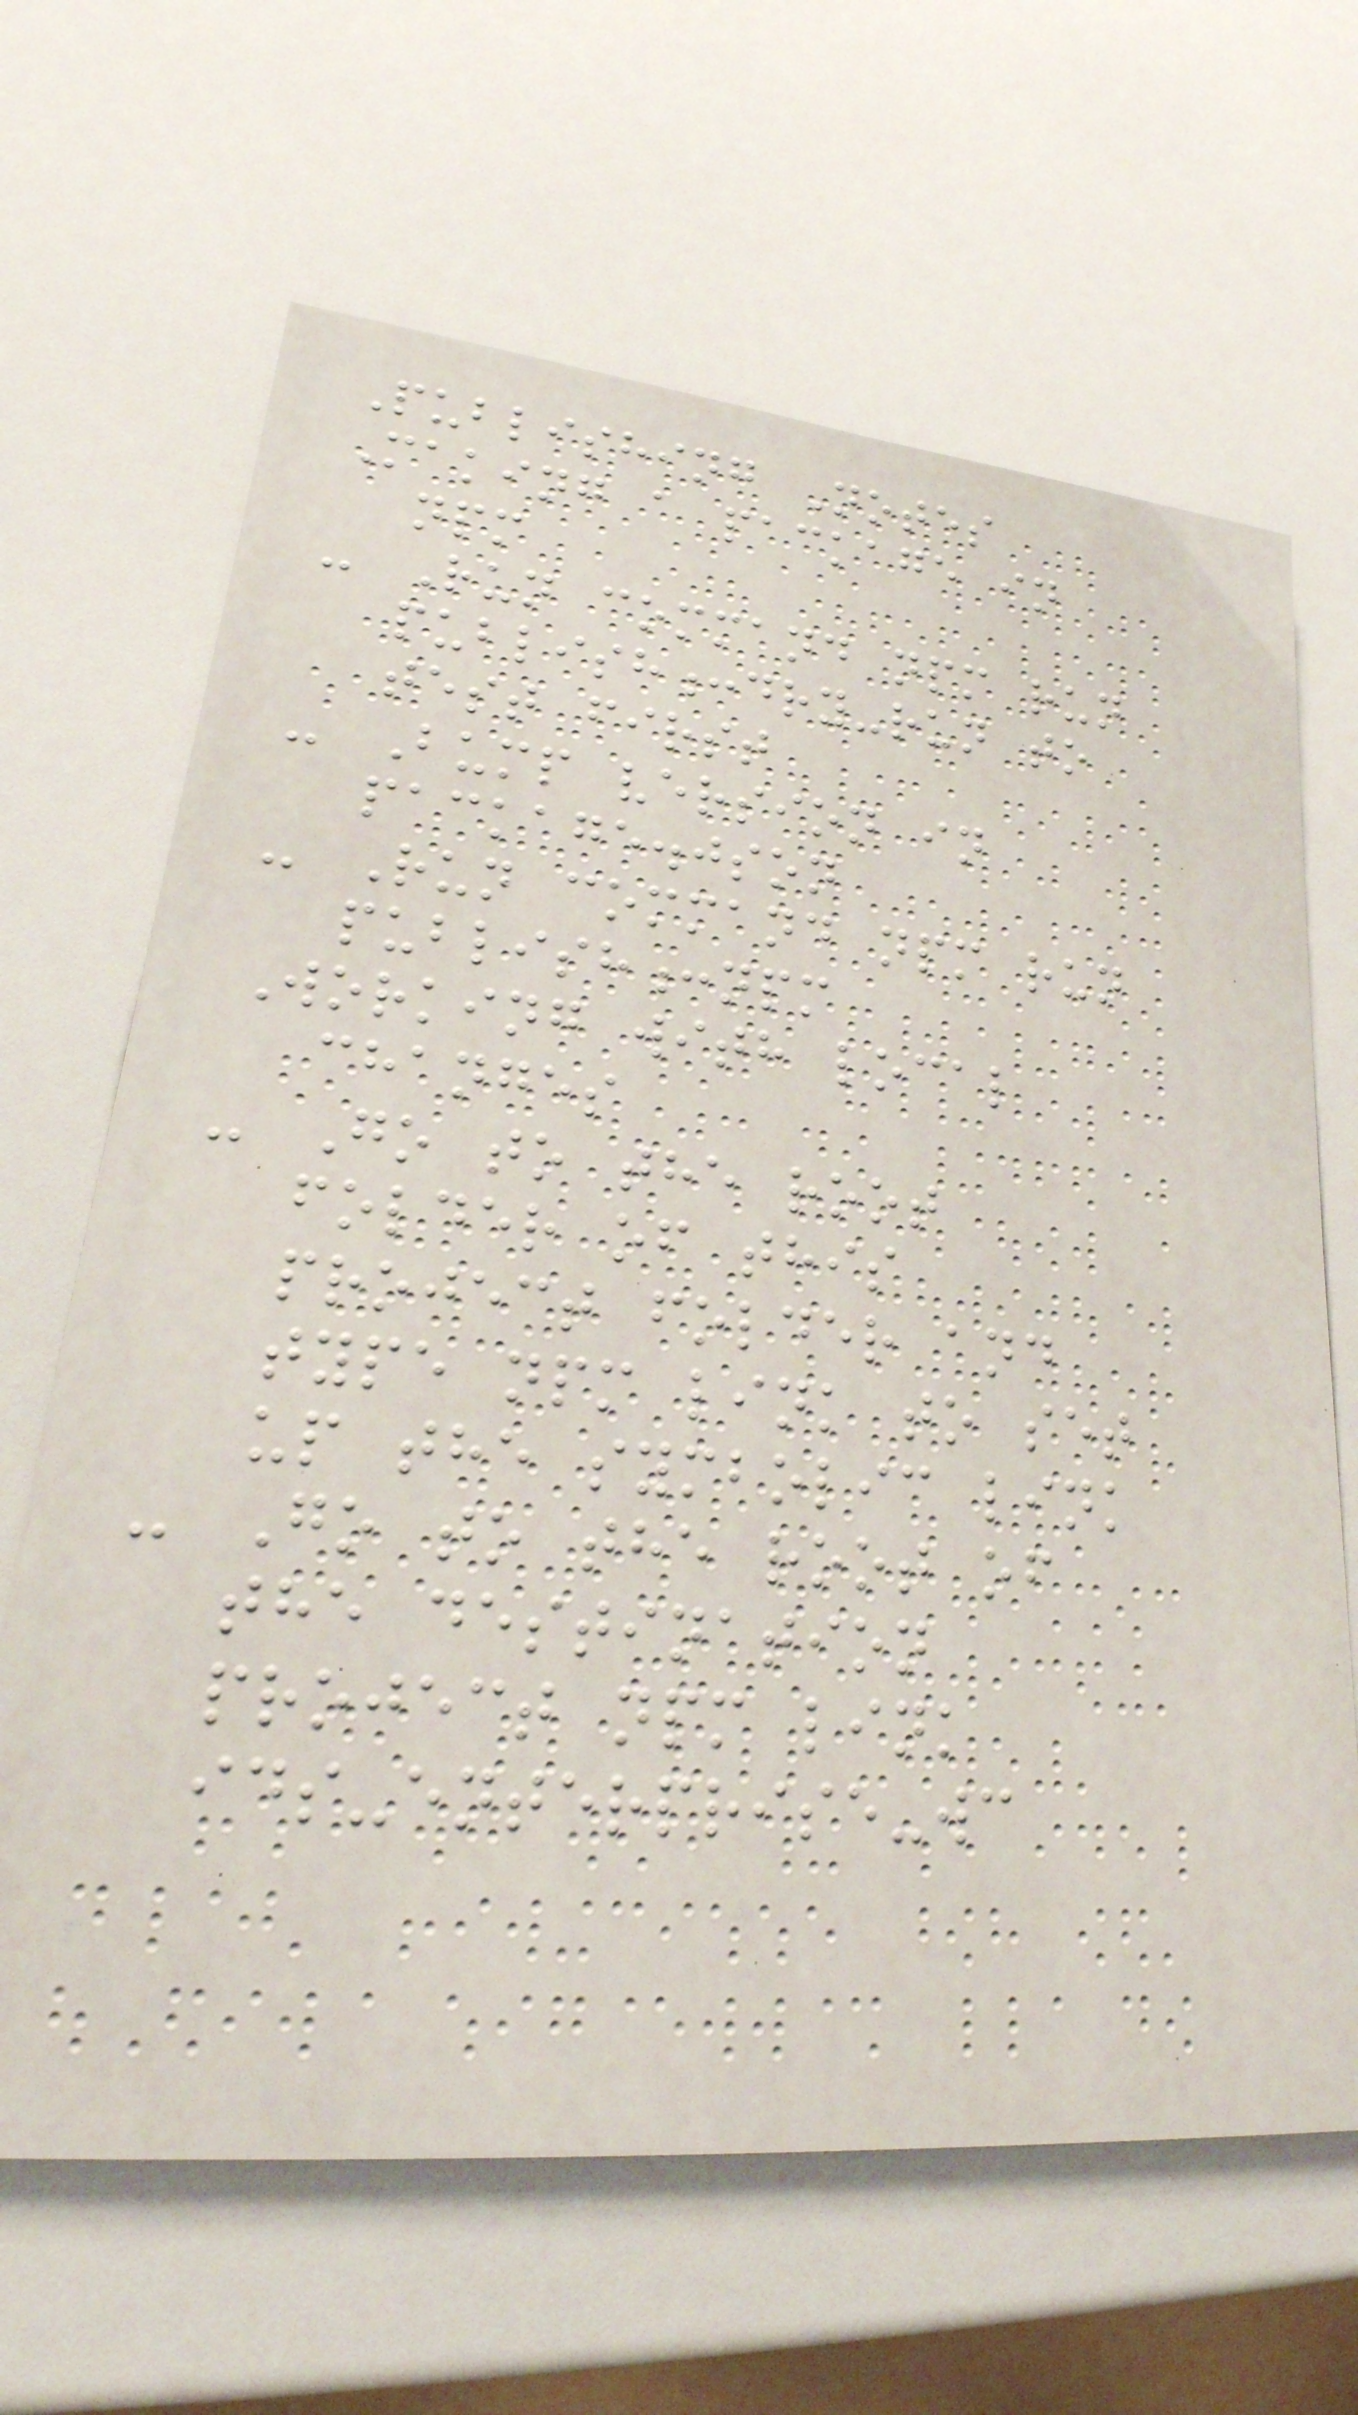Publishing Notes
Making a package in
npm
- Run command npm run
publish:dry-run to
test first
- Bump version in
package.json
- Run command npm run
publish:npm
Working with local
changes
- Go to the root
folder of this
project folder and
type npm link to set
up the symbolic link
- Go to the root of
the destination
project npm link
ids-enterprise-wc
